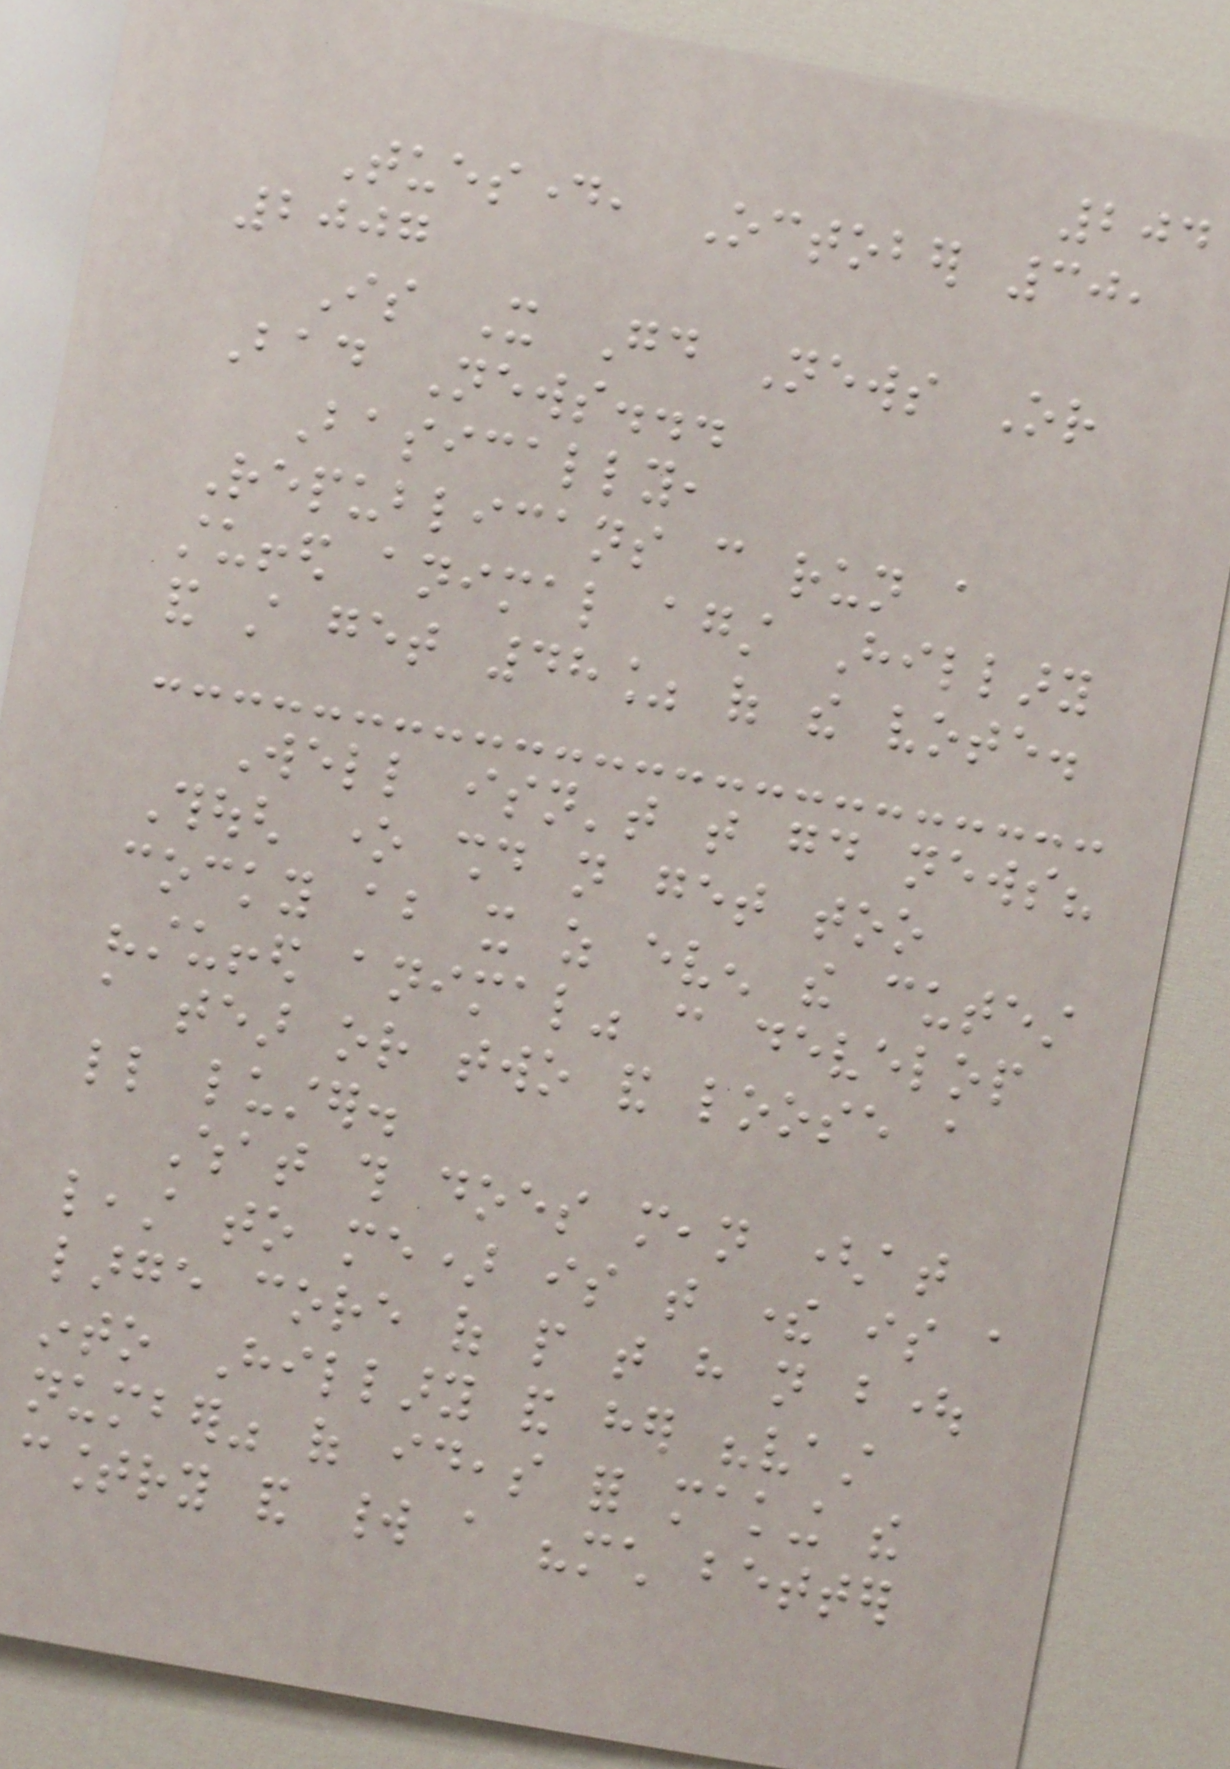204
Tuesday, October 30,
2007
Is It Good News Or
Bad News...
Basically,
Republicans can run a
stuffed animal against Hillary
and still get 48% of the vote.
Well isn't that good news?
Though one should not get too
cocky about it as even the cutest
"stuffed animal" can develop
a tear or two and loose a
little luster.
What this does mean (at
least to me) is that there is a
large core of people that have not bought
into Hillary and her "vast
number" of ideas for making the
country and world a "much better
